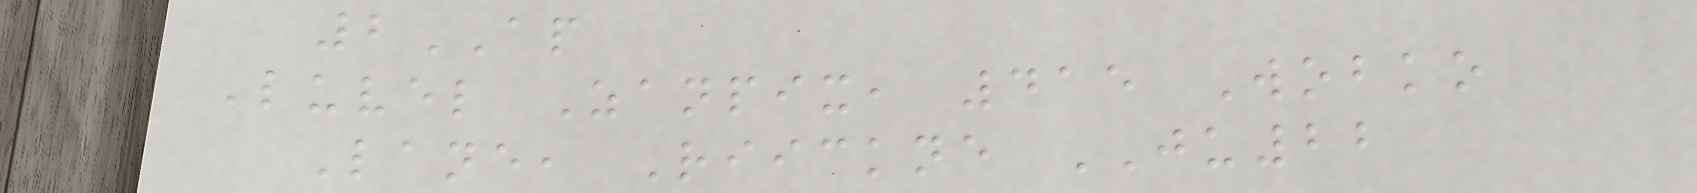2AP
Luvel Zanpix, 415 Wobko
Lane, Riickne JU22
